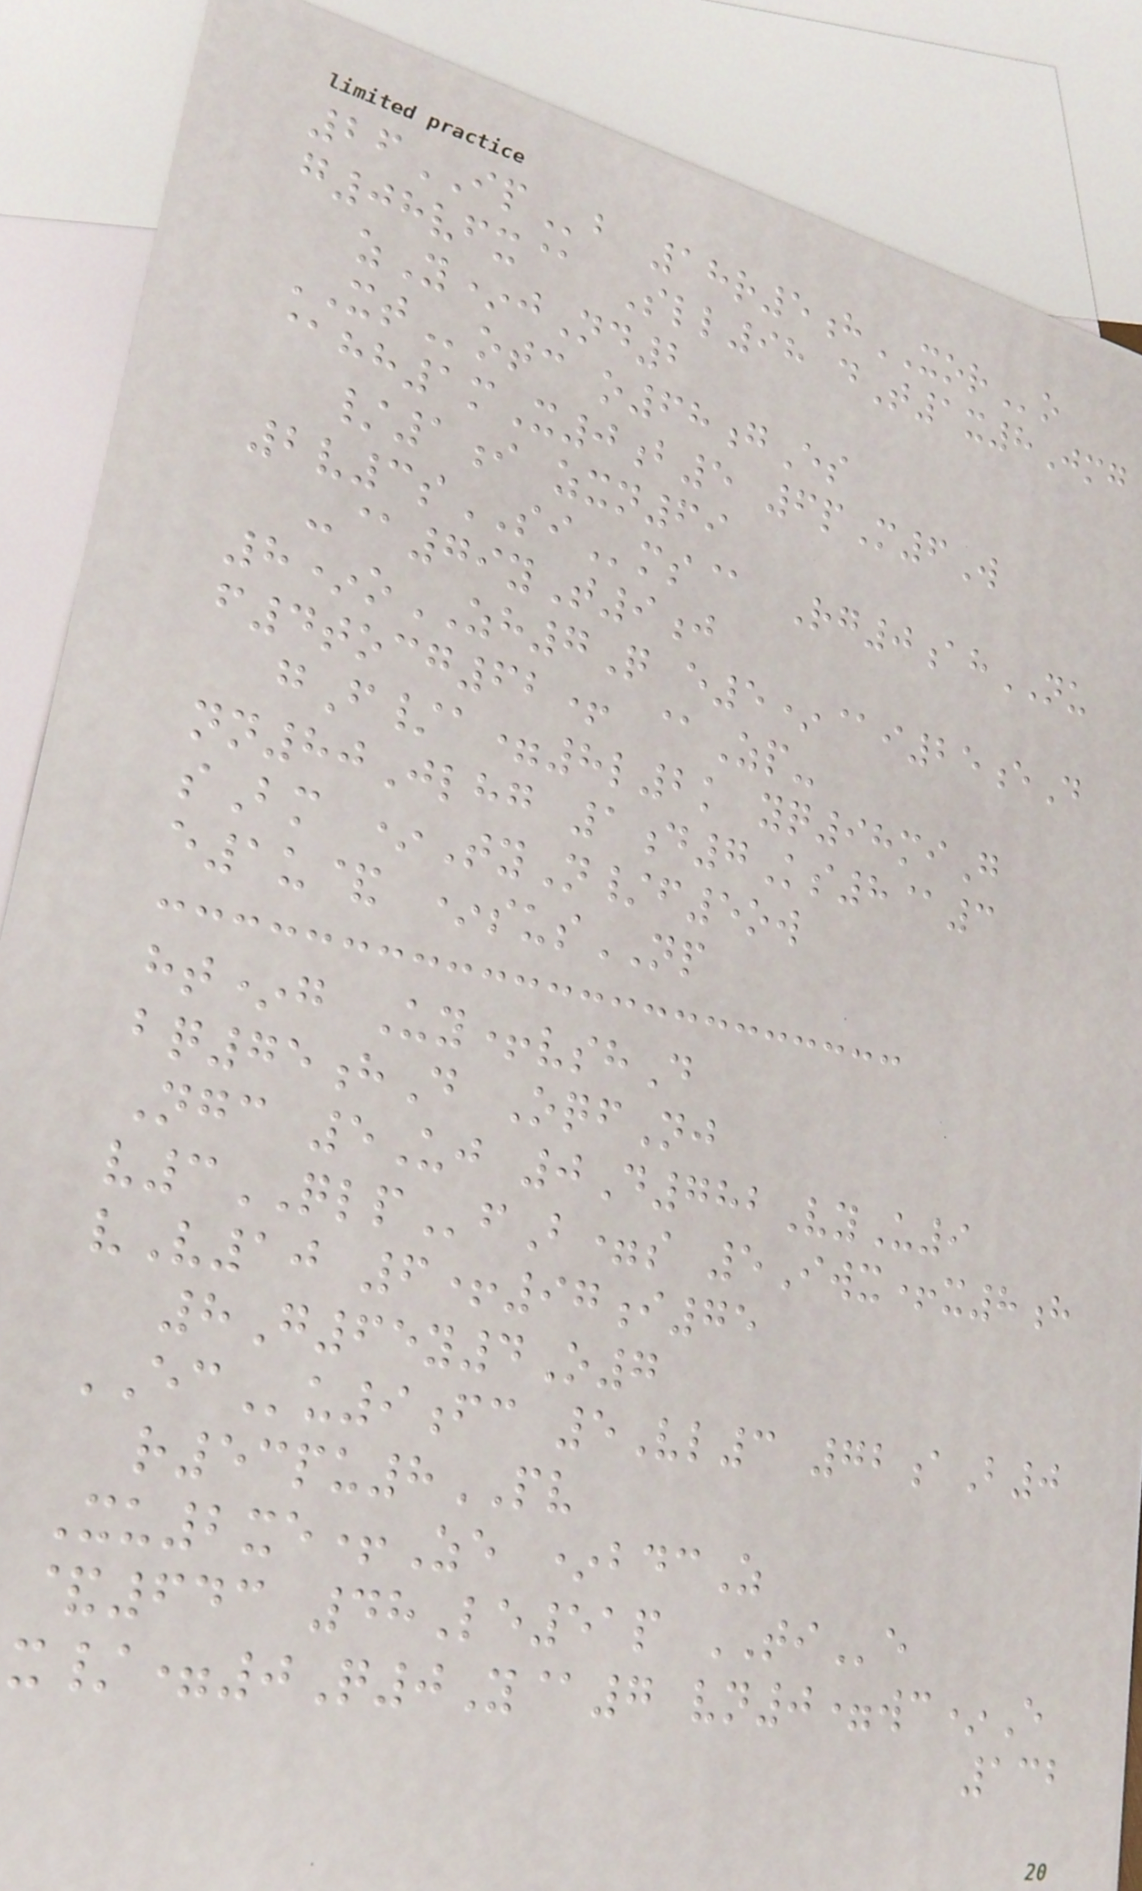26IPb 18r5hXORo
g08vfx@ Sll98 dT1x8Jmg
zY*jNd2
XTotc o68gEs
@hh1mX0b5 6pM6W
/1i zxn69
2v3sSIms@ Rg0ahNU
-@79yT9j
8*oZH7Q e5*@i25eD
f4tocg62+ @Zp-
gF/a=8l2k yq98miG
nn80Jlhg 1d7Ks8@3
sBm *TyN/f5ow
e1u& *susNP
ht*g Uy+vshD
bq75hD OqfNj
Ngc 5Uj 0D782VyU9
v3QLPfB=s 5Iwx+x8h
vV10 6+97i75
8G65y4O7
ECu9fc 5Vl3 72aB0
r53pu8PV
Xu2xe+Ze *bdcZ
&643 48Le51p TIe
x/=0Q0Y@7 vn0=wc*E
132
